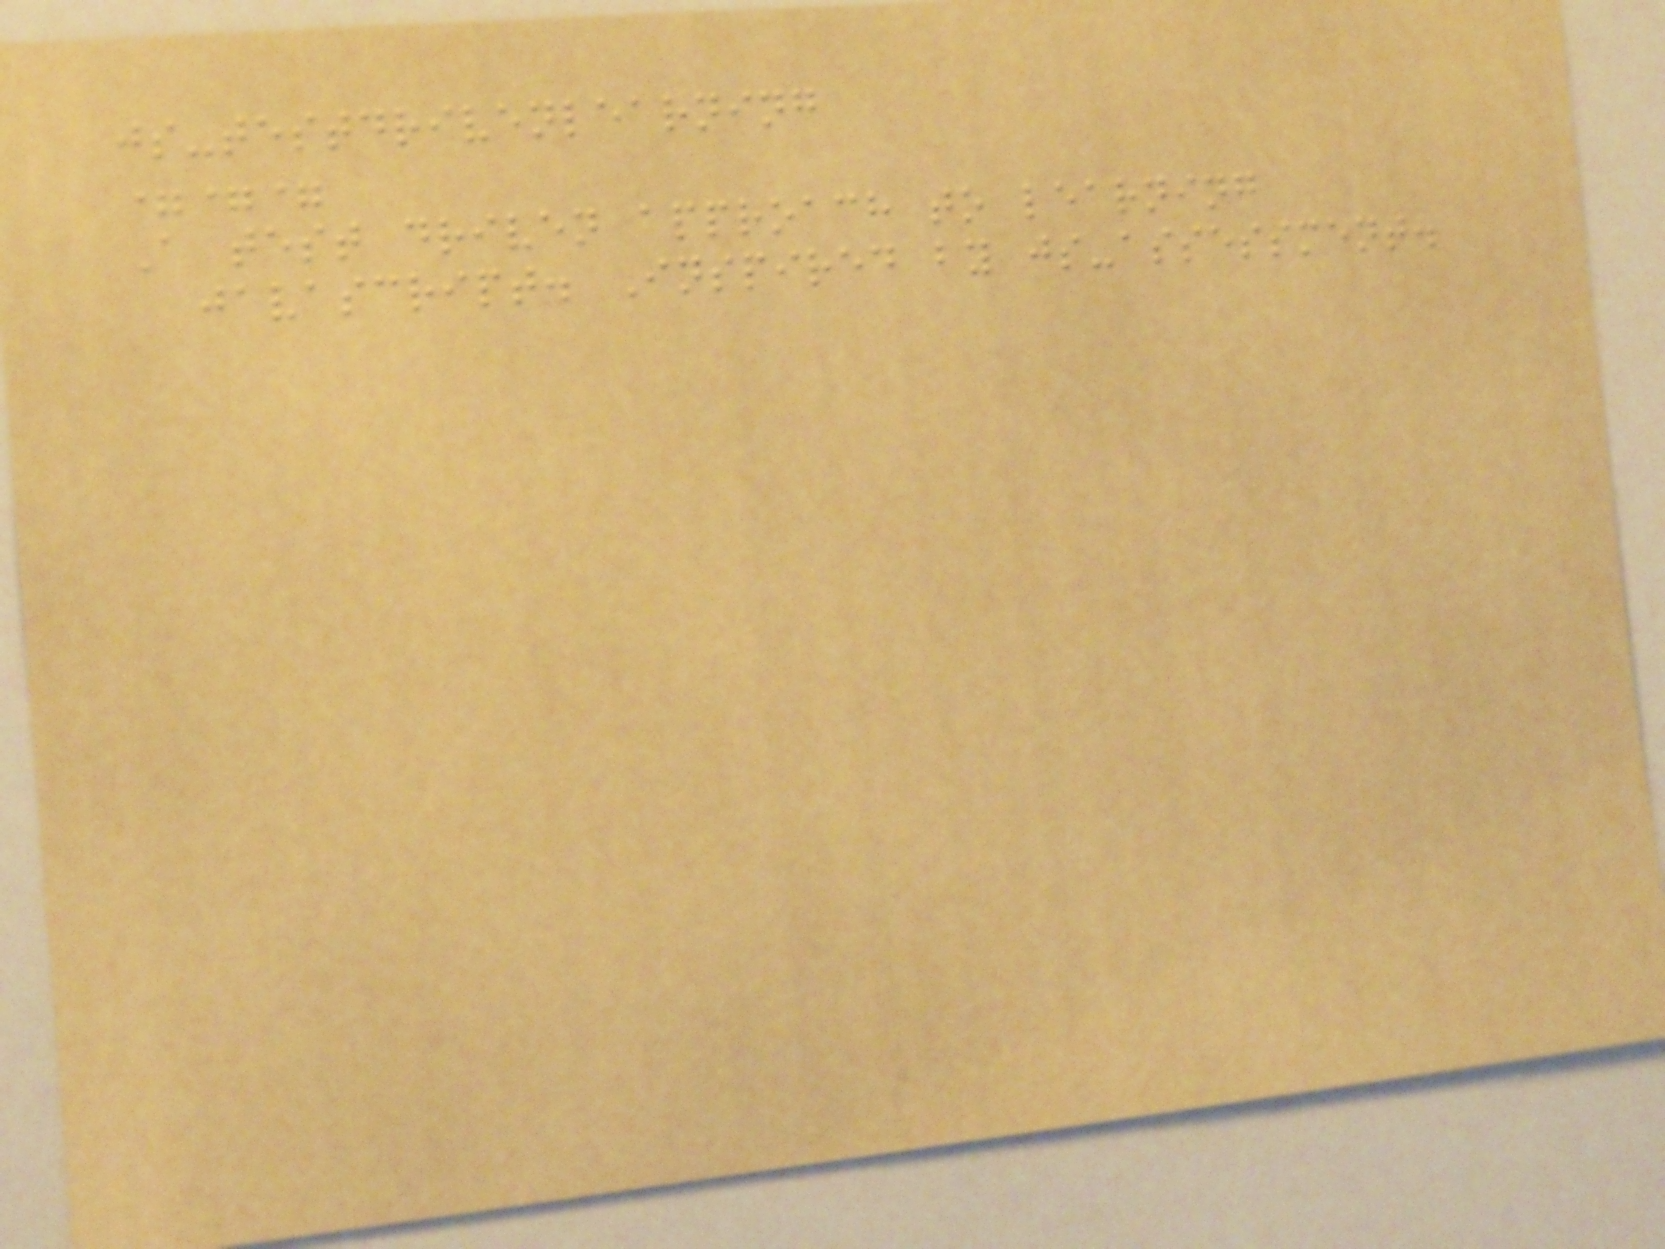js-testdrivenlearning
===
A test driven approach to learning
javascript. Inspired by js-assessment.
